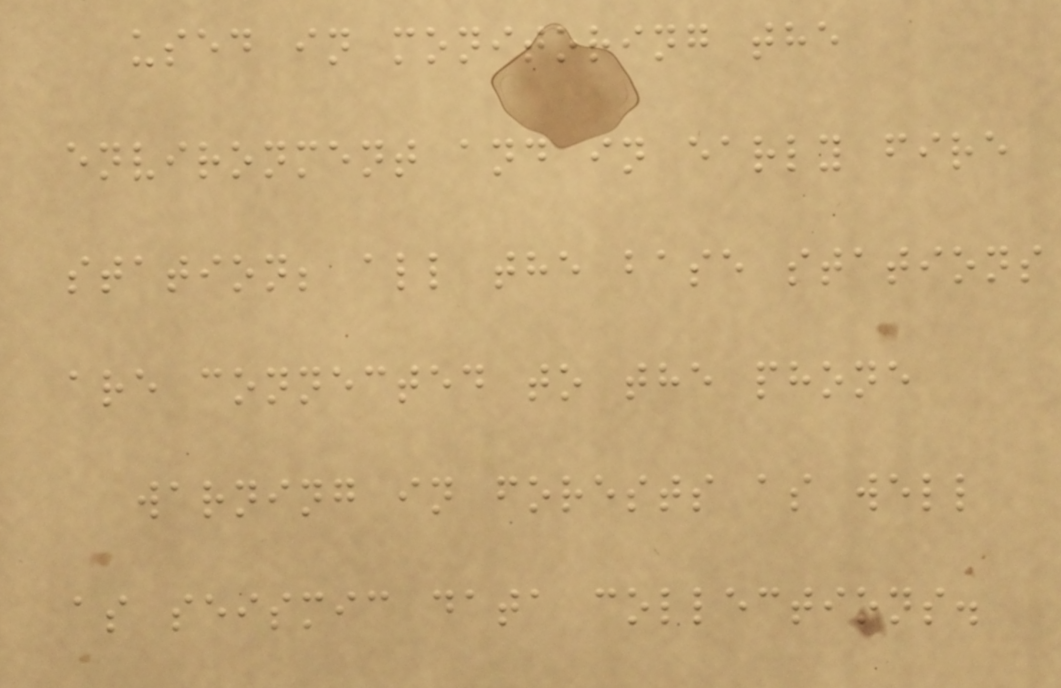used in monitoring the
environment and in early fire
station; all the base stations
are connected to the phone
warning in forests as well
as seismic data collections.
